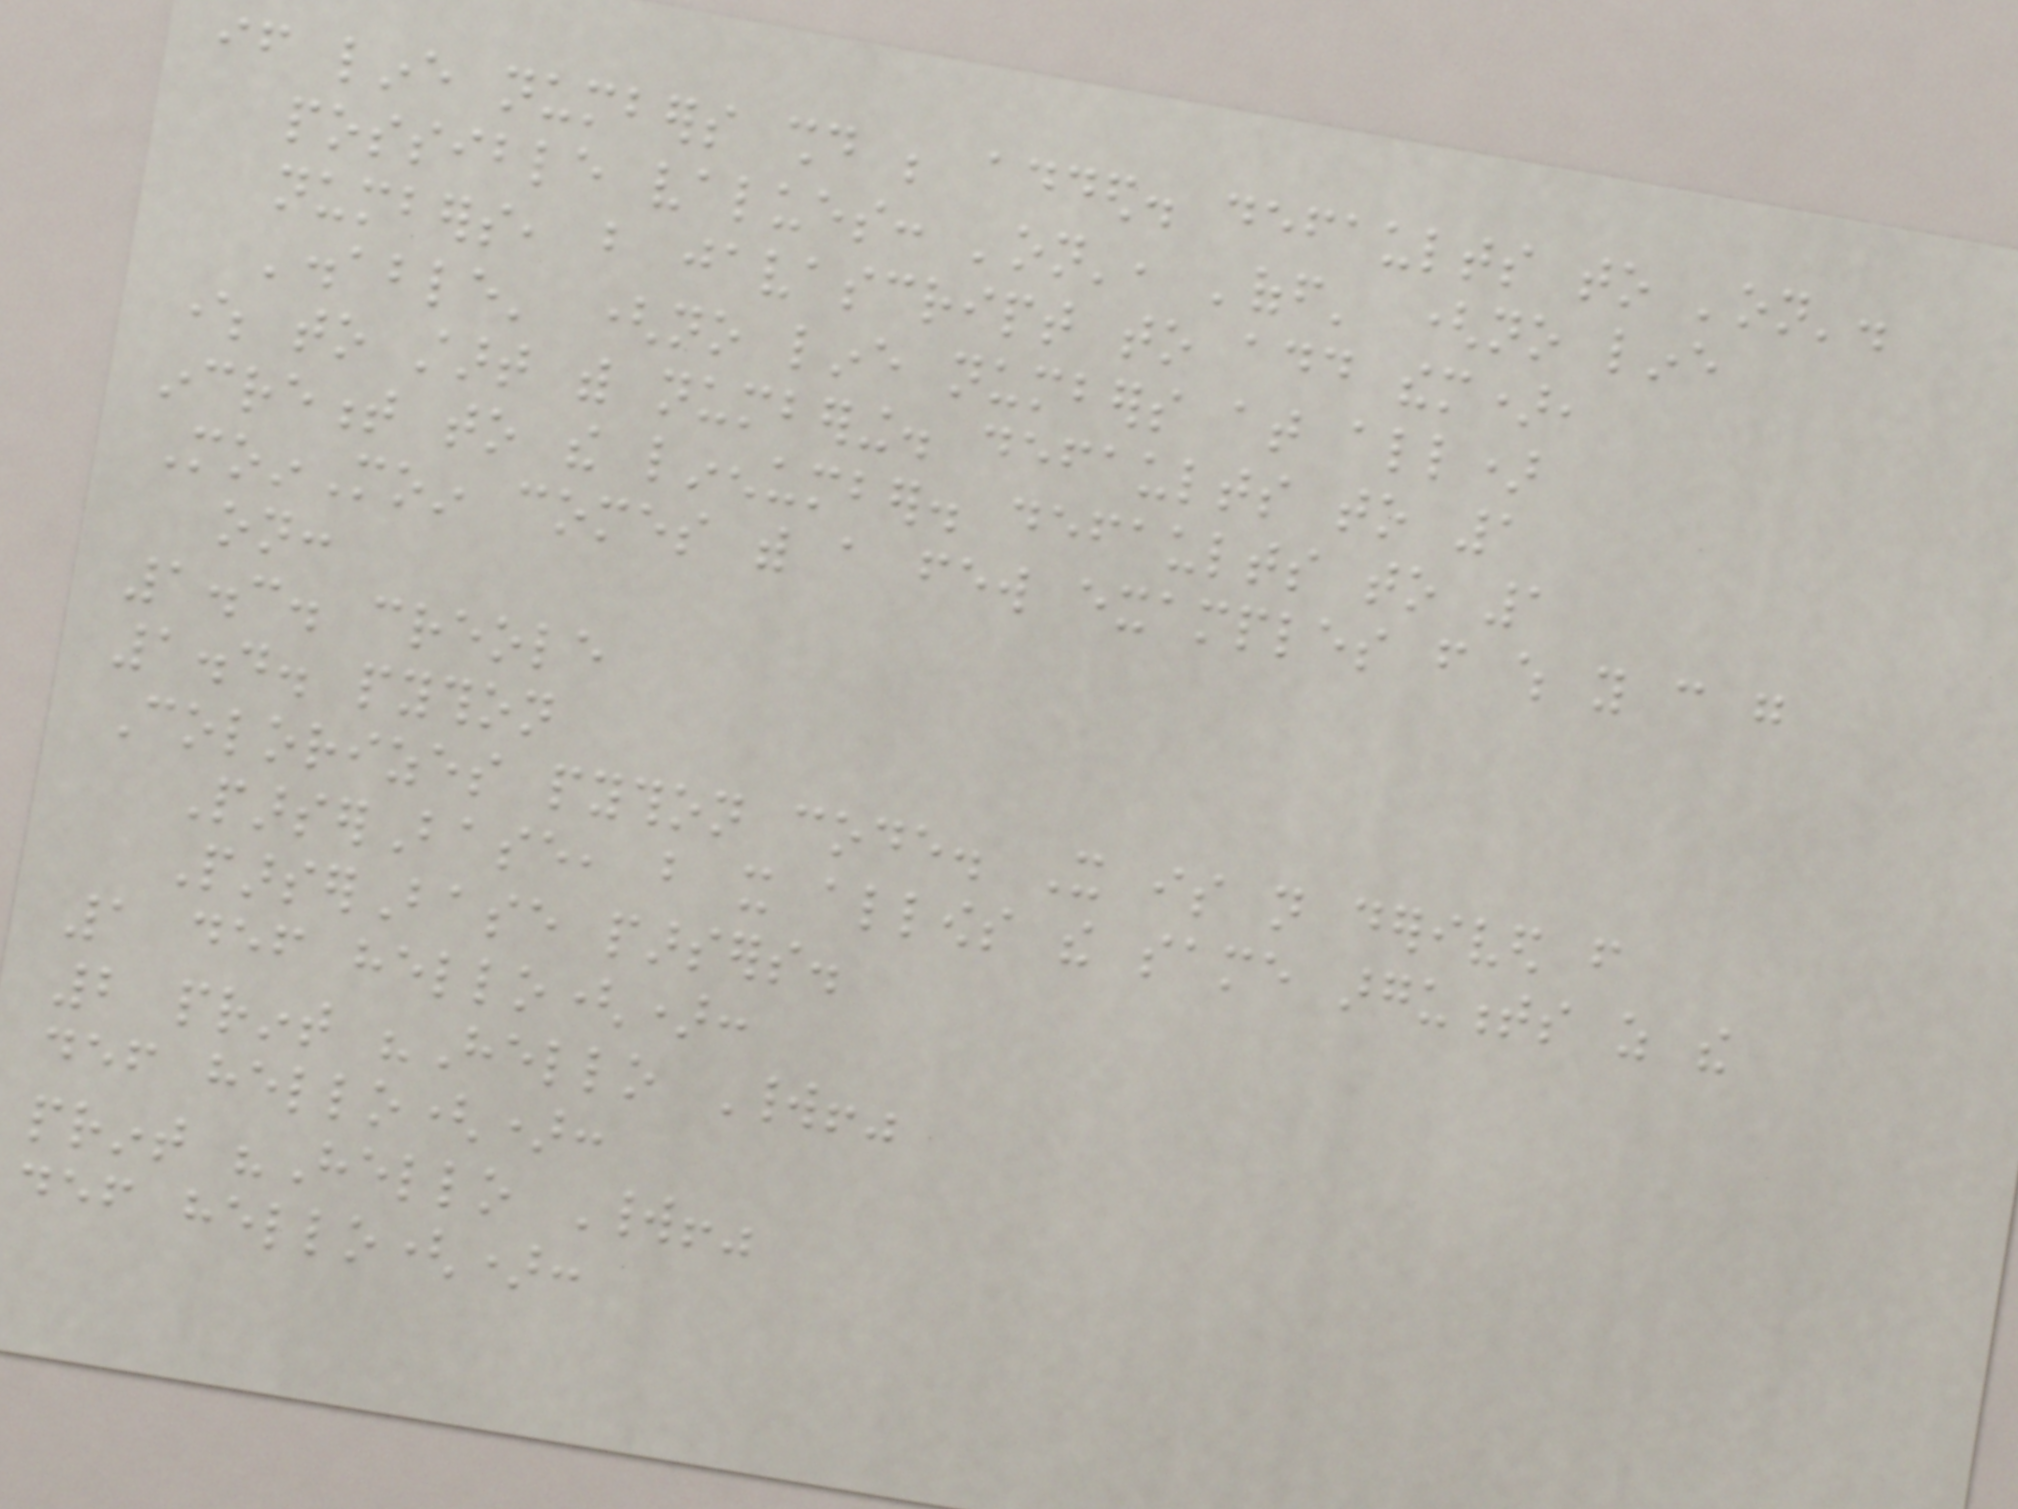if line numbers should be added. defaults to 'on'.
possible values: 'on', 'off' (no line
numbers, but javascript to add them),
'disable' (no line numbers at all)
where to start with numbering. defaults to 1
increment to the linenumber. defaults to 1
MoinMoin comes with a few examples from which you can go
on:
1.3. creole
1.4. python
Colorizes python code. It is not derived from
ParserBase, but it allows the same arguments as the
ParserBase parsers.
1 def hello():
2 print "Hello World!"
def hello():
print "Hello World!"
def hello():
